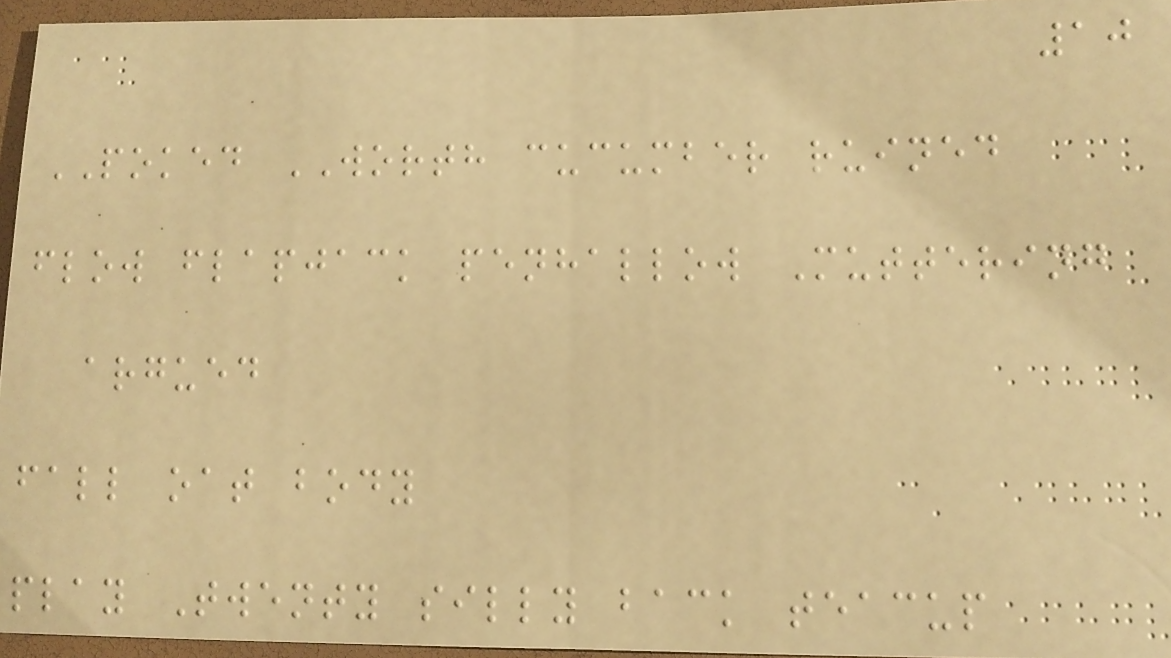10
POKED WORTH cucumber ruined
flow flapjack penhallow Muttering
argued
fall oat body
play Twenty silly back teacup
